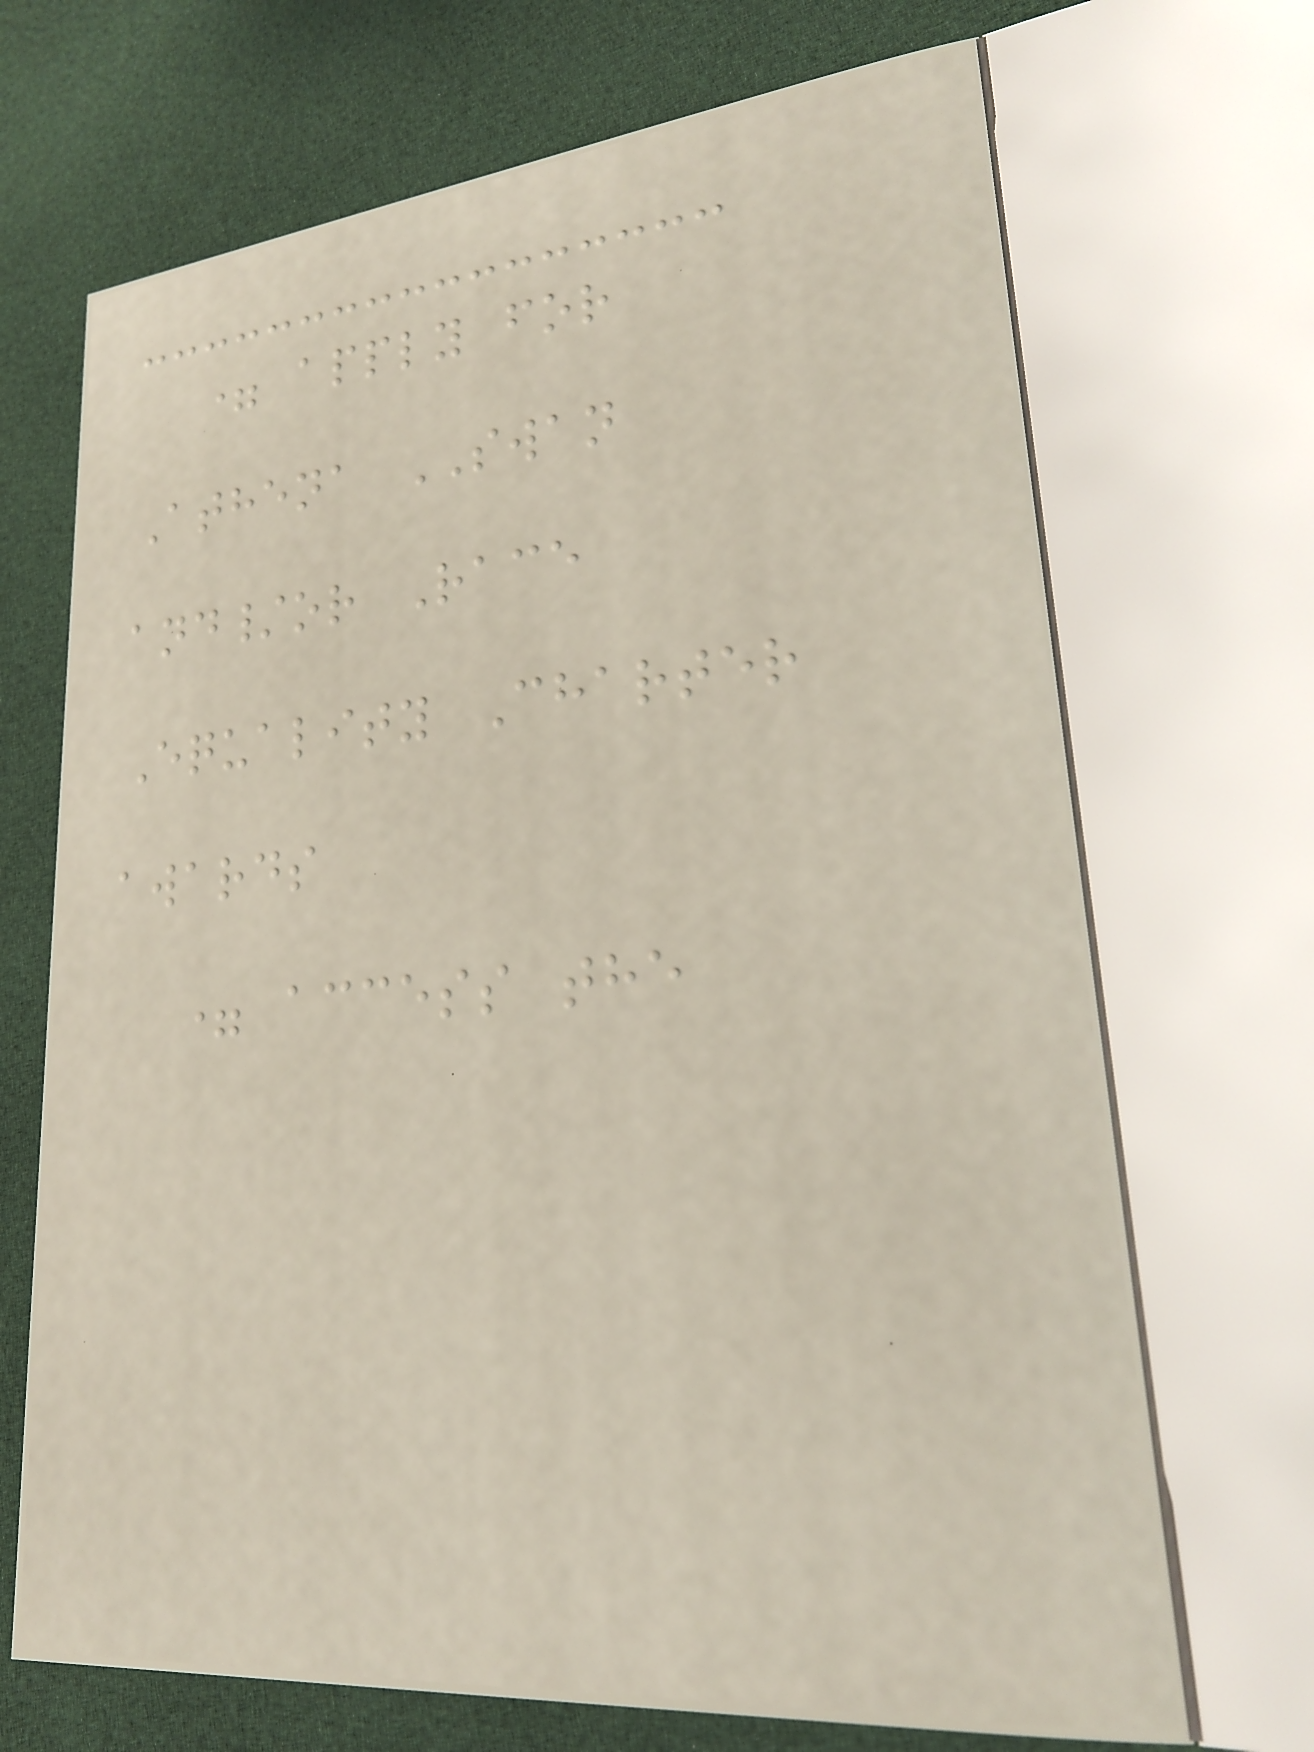= apply for
Athena SWAN
and/or Race
Equality Charter
awards
= access the
